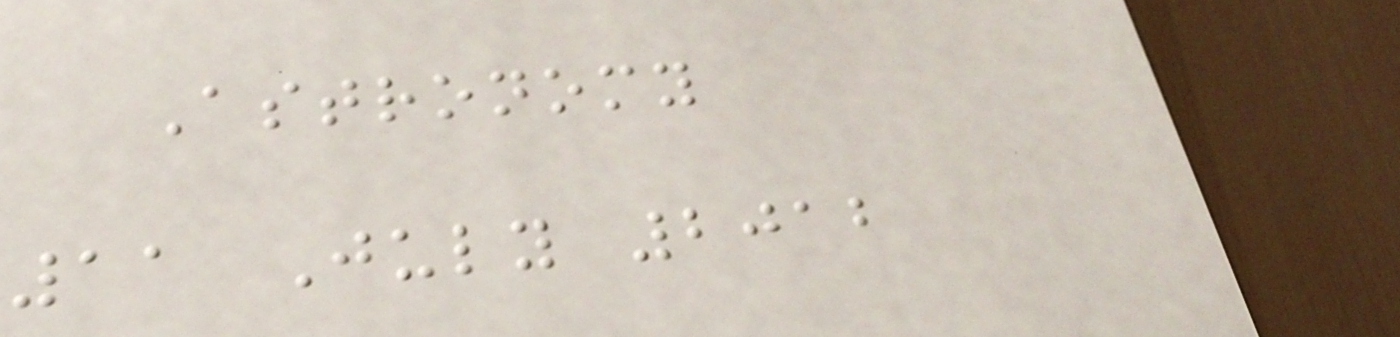Astronomy
11 July 2012
